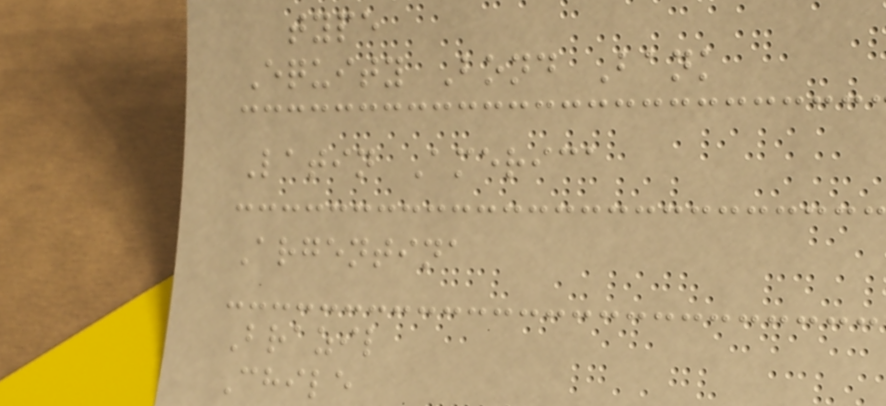type
Equity Bond Bank
Latin America
Argentina
Brazil
Chile
